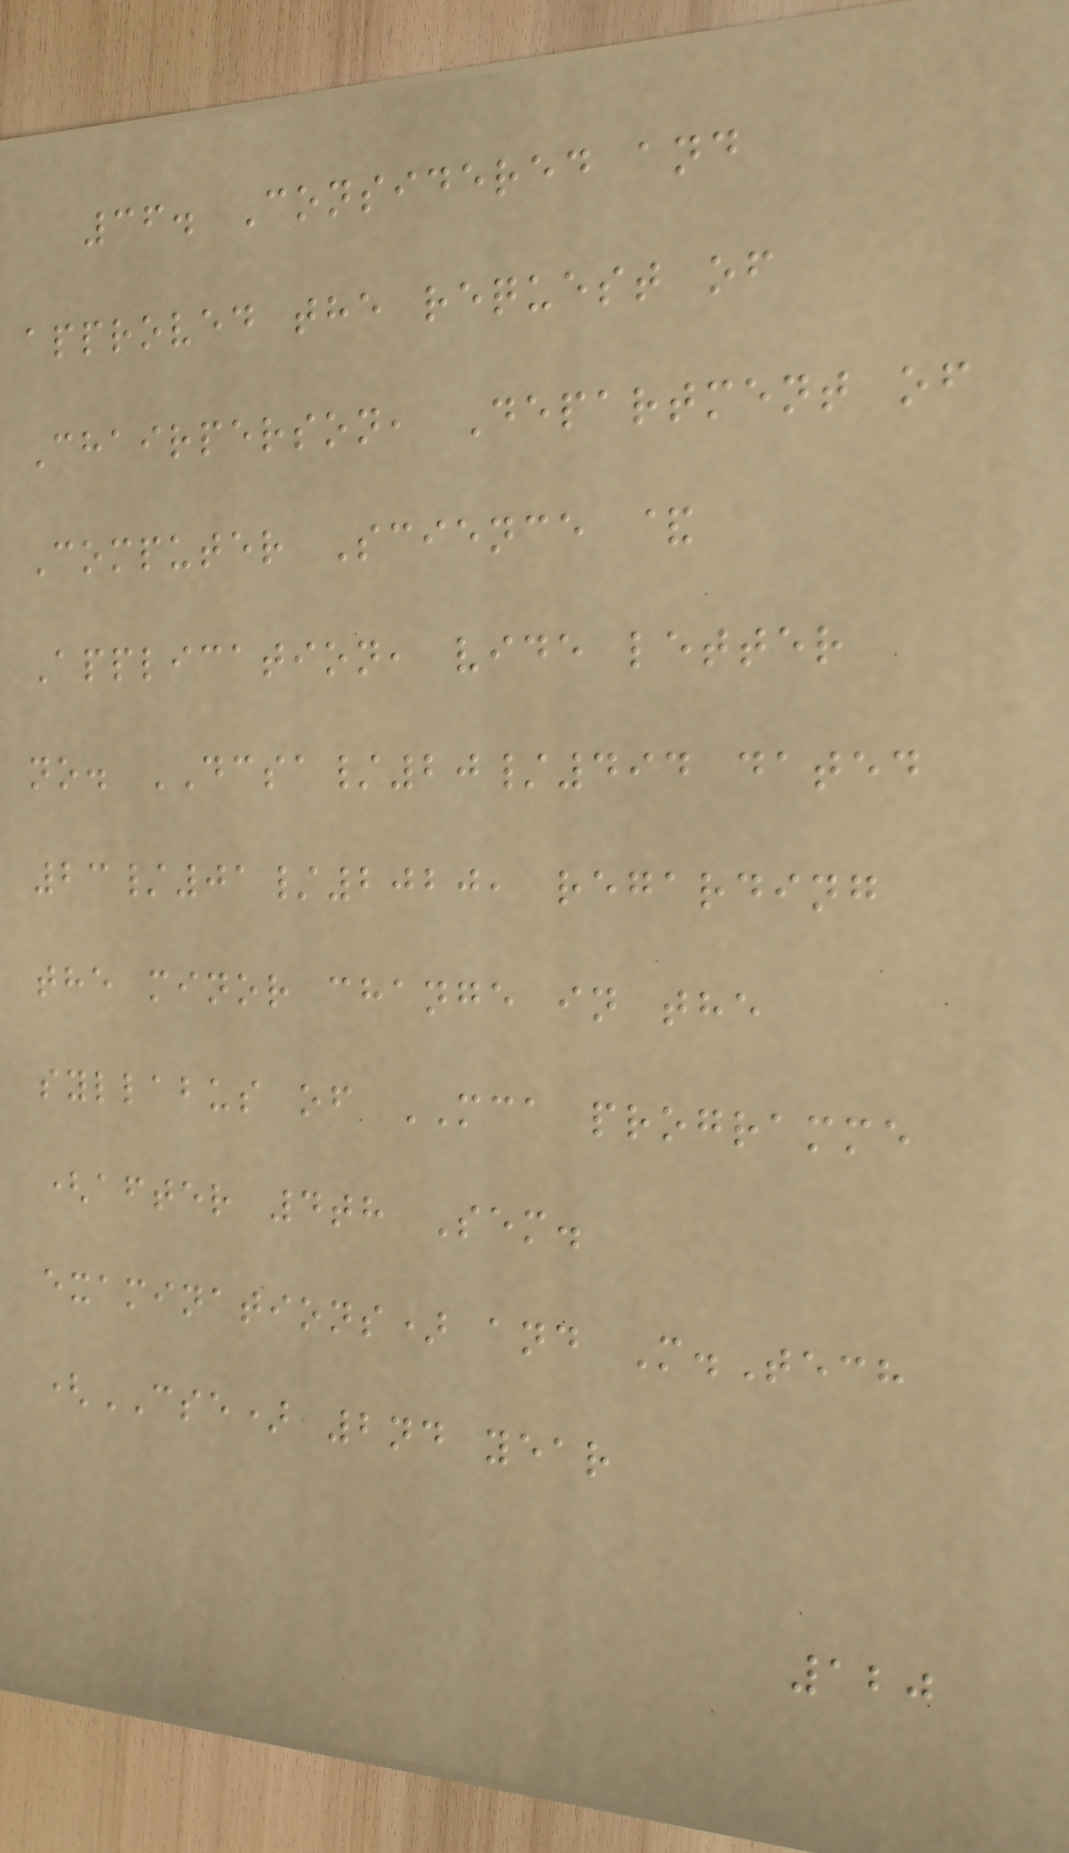36. Considered and
approved the request of
Chairperson, Department of
Computer Science &
Application, vide letter
no. DCSA/20/494 dated
23/01/2020, regarding
the minor change in the
syllabus of MCA programme
(after 4th Sem.
examinations) and M.Tech
(CSE) 2nd year
120
